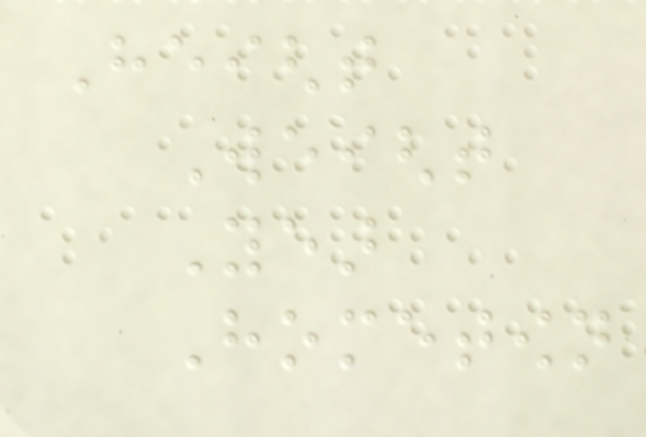Height
Weight
Year
Hometown
